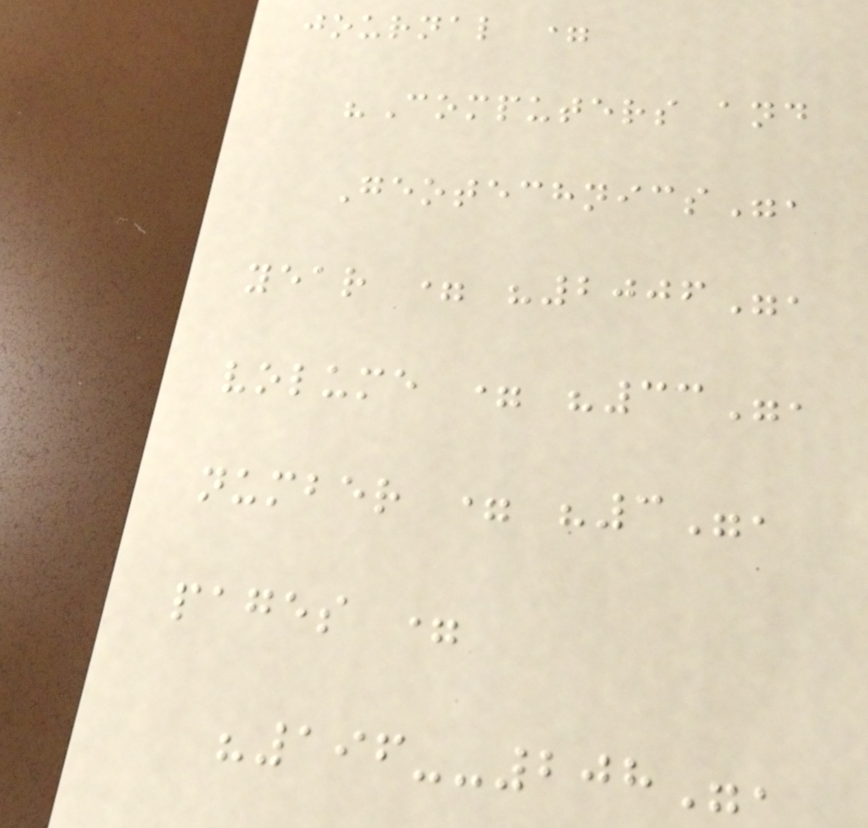journal =
"Computers and
Geotechnics",
year = "2006",
volume = "33",
number = "3",
pages =
"196--208",
